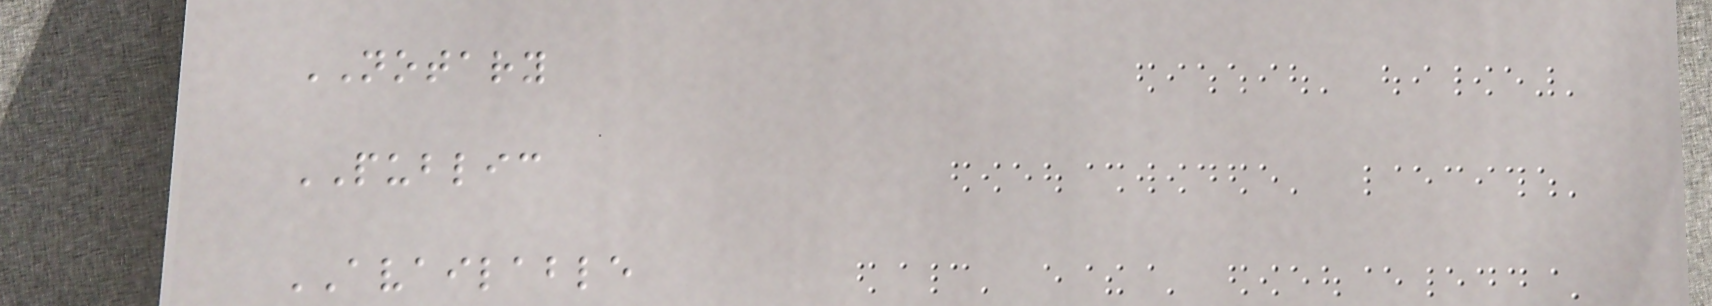NOTARY
PUBLIC
AVAILABLE
